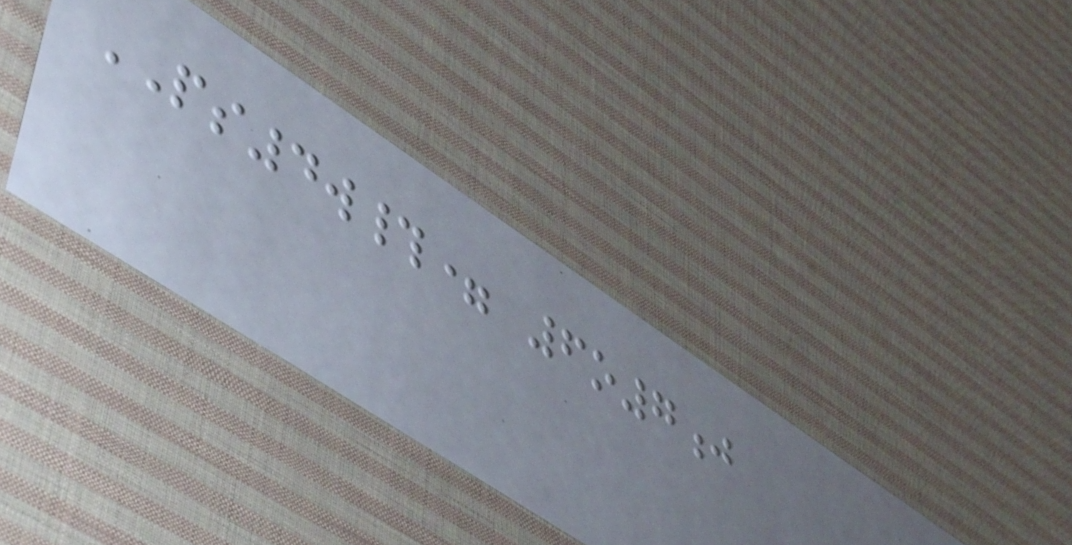PS4w#= 6o7j
